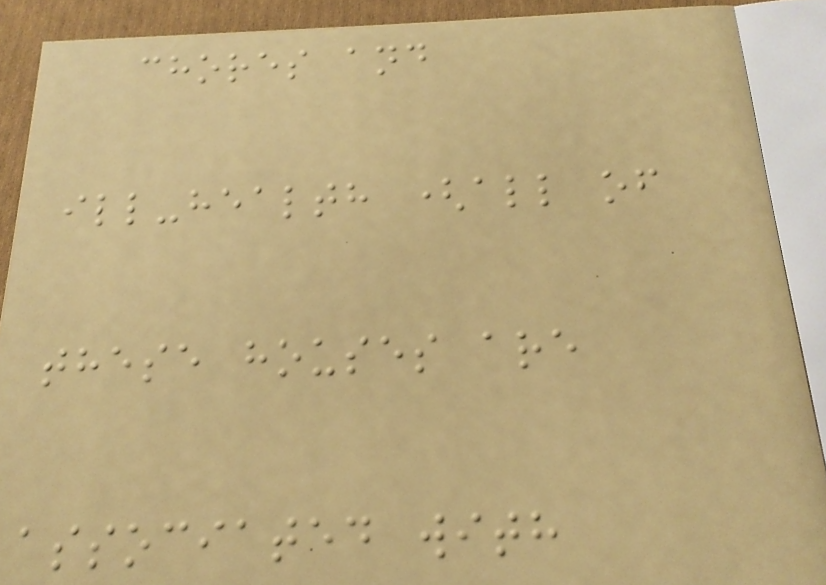chores and
ill-health (all of
these houses are
associated with
